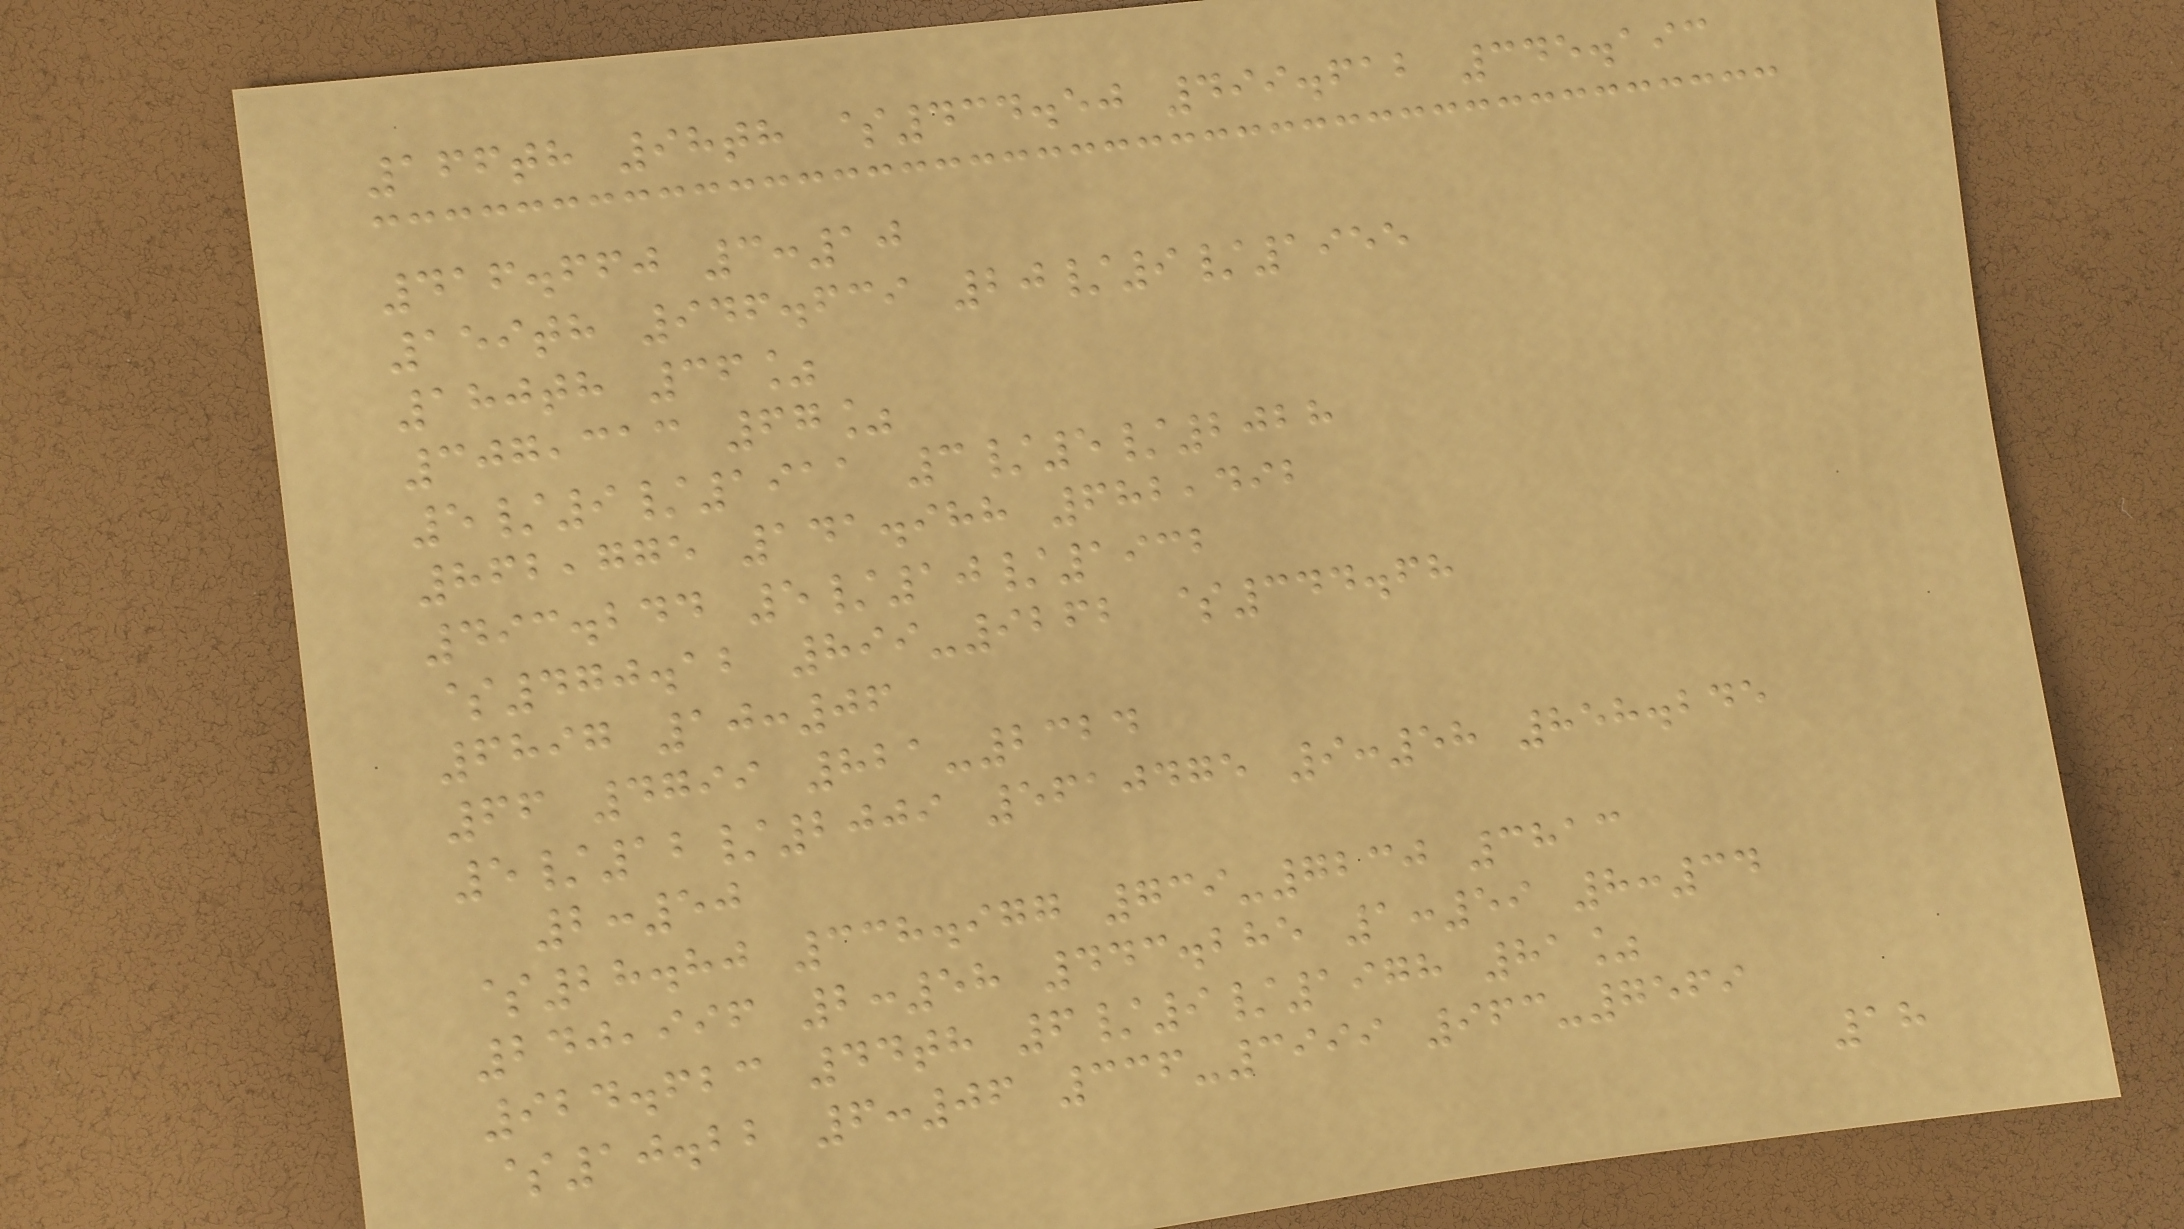166th 98th $434.50 499.612 345.193
416.660 3:10
159th 946.639 20/9/1955
180th 36%
307,313 67%
5/9/1911 3/5/2028
862,775 141.988 682,492
493.244 5/10/1932
$470.12 899-9262 $344.68
6897 10:06
66 4799 821-2324
5/12/2009 5610475 9:58 858.245
2:50
$28.80 338.977 739-7230 3813
240,996 2:58 443.285 1:59 8:34
924.623 44th 6/9/1978 81%
$10.22 6:06 336-3999 963-7569
18
